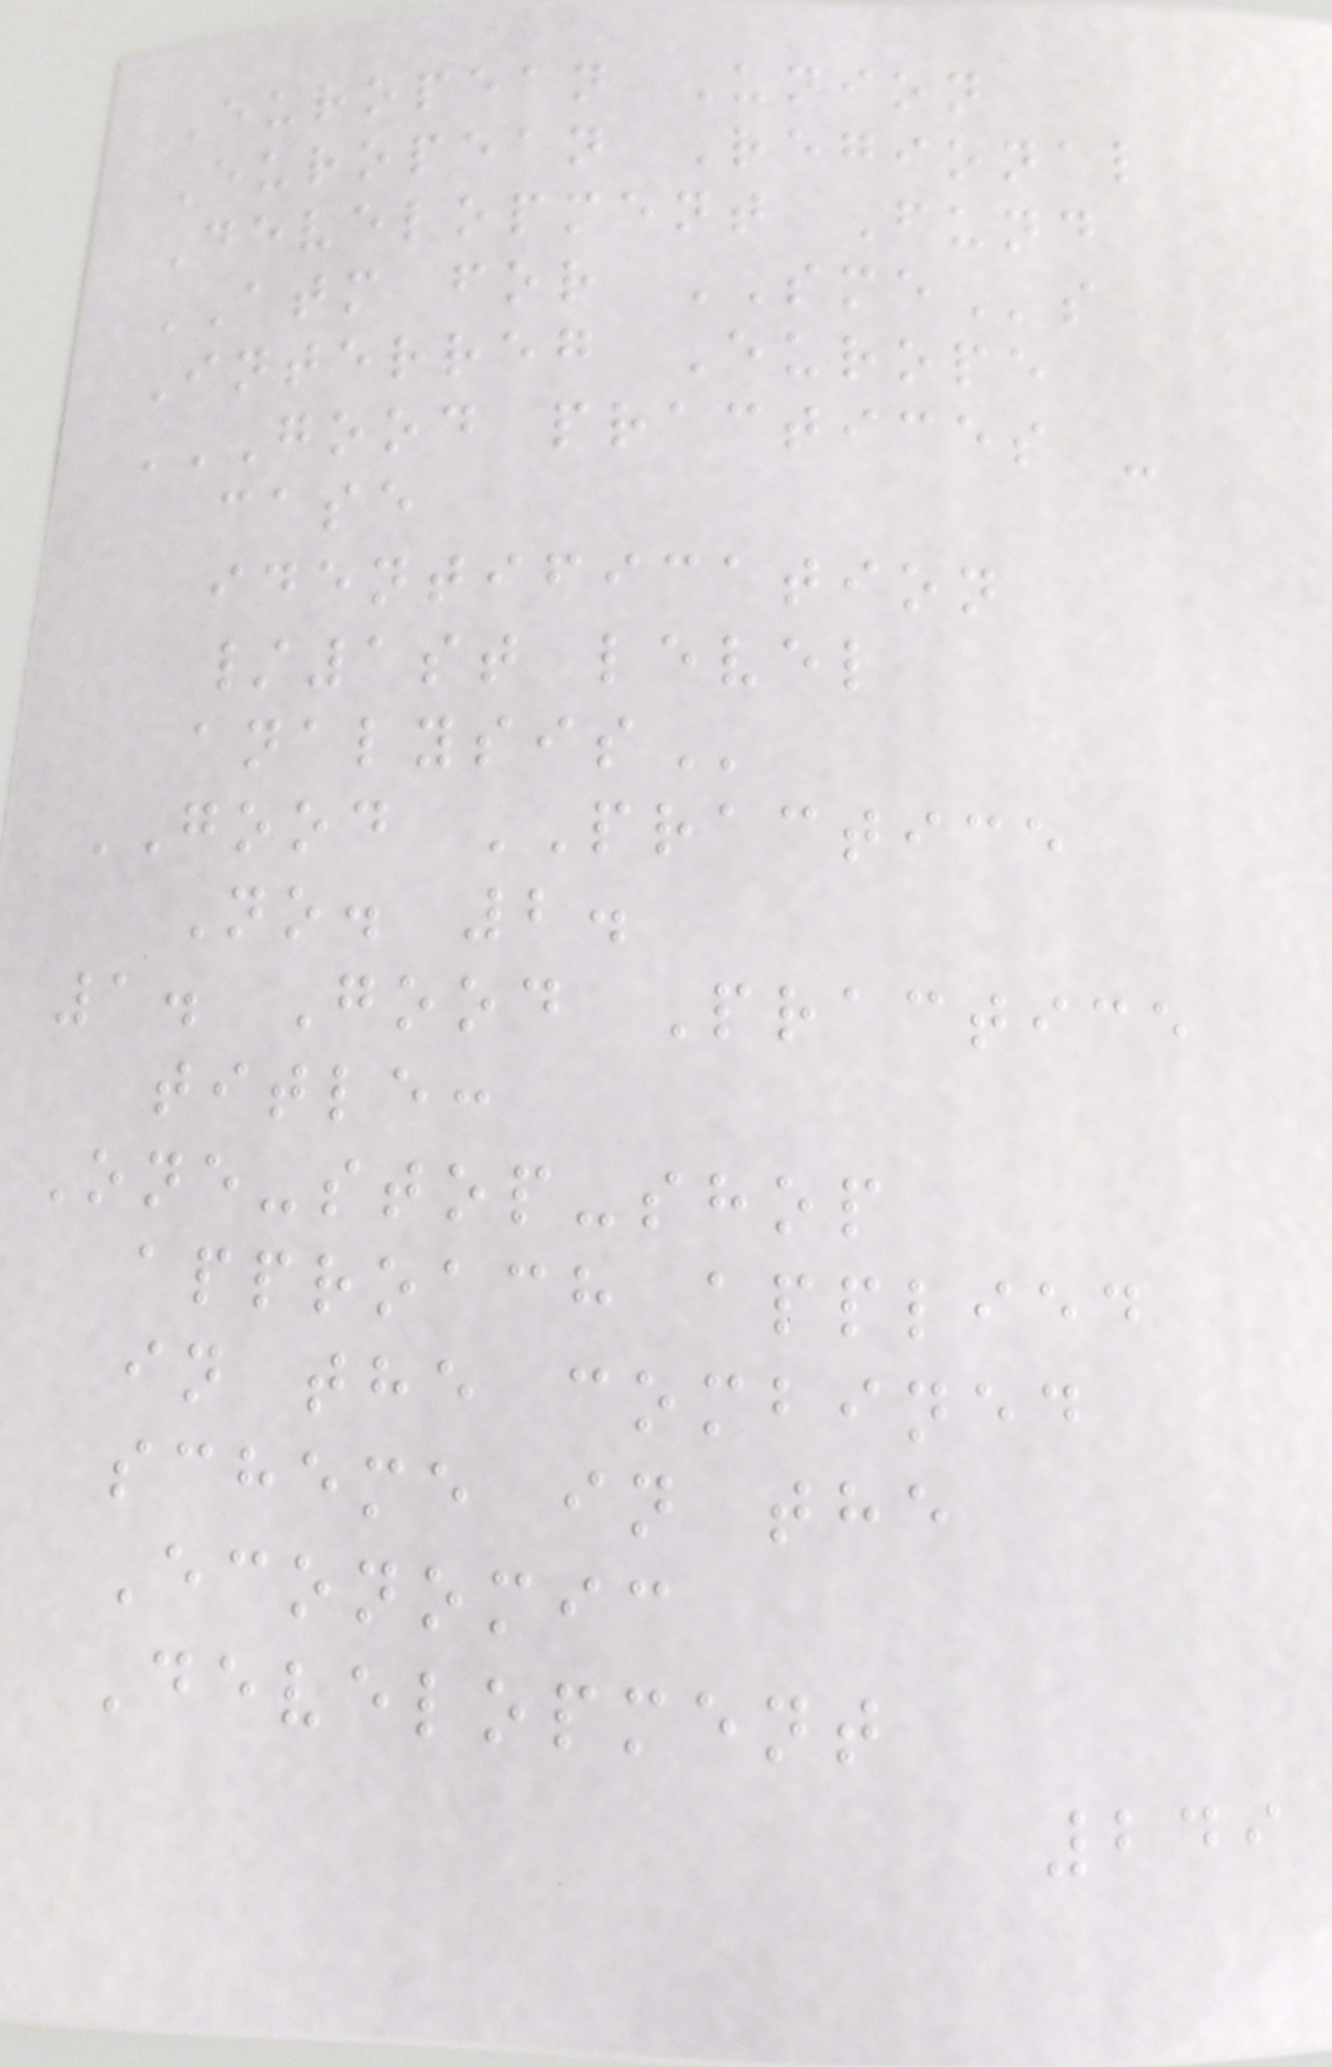European Union
European Regional
Development Fund
ATM for SMEs
Interreg Europe
GOOD PRACTICES -
CASE
IDENTIFICATION
/1ST LEVEL
ANALYSIS
GOOD PRACTICE
No. 2.
1. Good Practice
title:
One-stop-shop
approach applied
in the combined
scheme in the
Economic
Development
249
